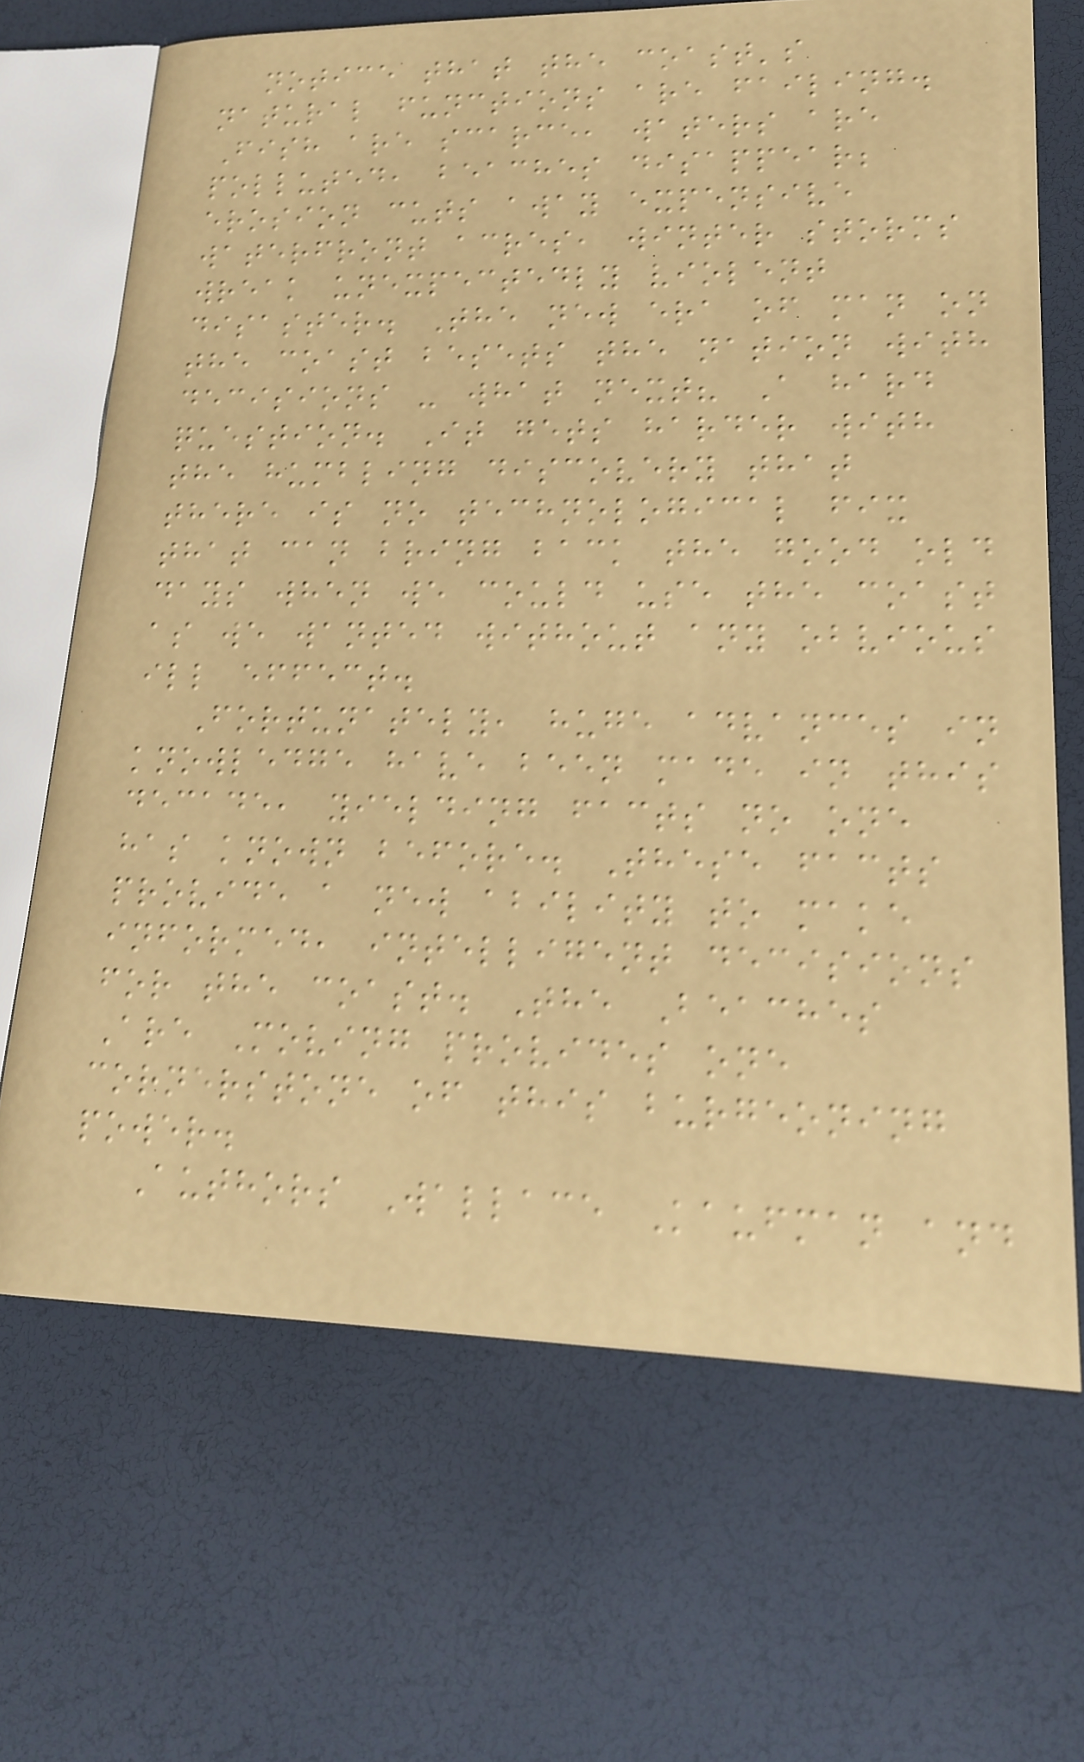notice that the coast's
natural functions are failing.
Fish are scarce, waters are
polluted, beaches disappear;
erosion cuts away expensive
waterfront acres, winter storms
wreak unexpectedly violent
disaster. The new era of man on
the coast besets the nation with
decisions - what next? A hard
question. It gets harder with
the humbling discovery that
there is no technological fix
that can bring back the good old
days when we could use the coast
as we wanted without any obvious
ill effect.
Fortunately, huge advances in
knowledge have been made in this
decade, yielding facts no one
has known before. These facts
provide a new ability to make
informed, intelligent decisions
for the coast. The Beaches
Are Moving provides one
cornerstone of this burgeoning
power.
Authors Wallace Kaufman and
